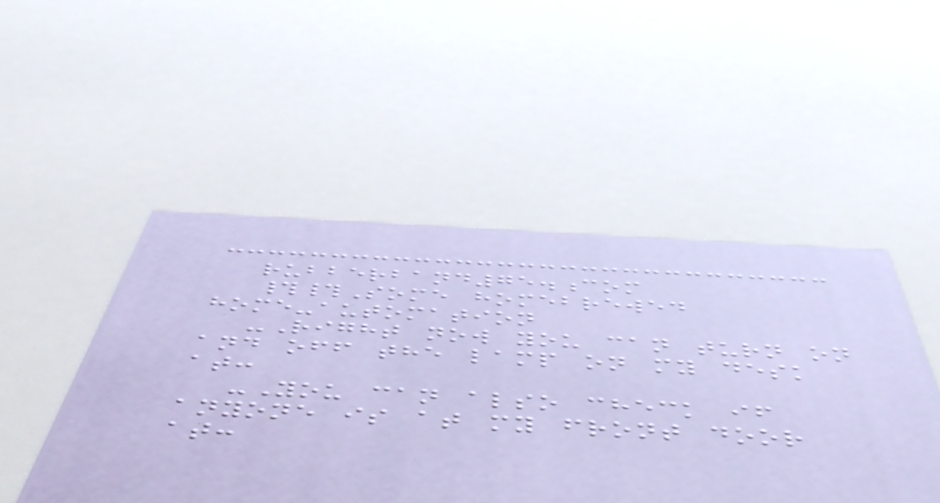rubberband75.com
##Some homebrewed
home-automation
-Right now you can turn on
and off the lamp on my desk
at:
-You can also check if
anyone is at my front door
at:
